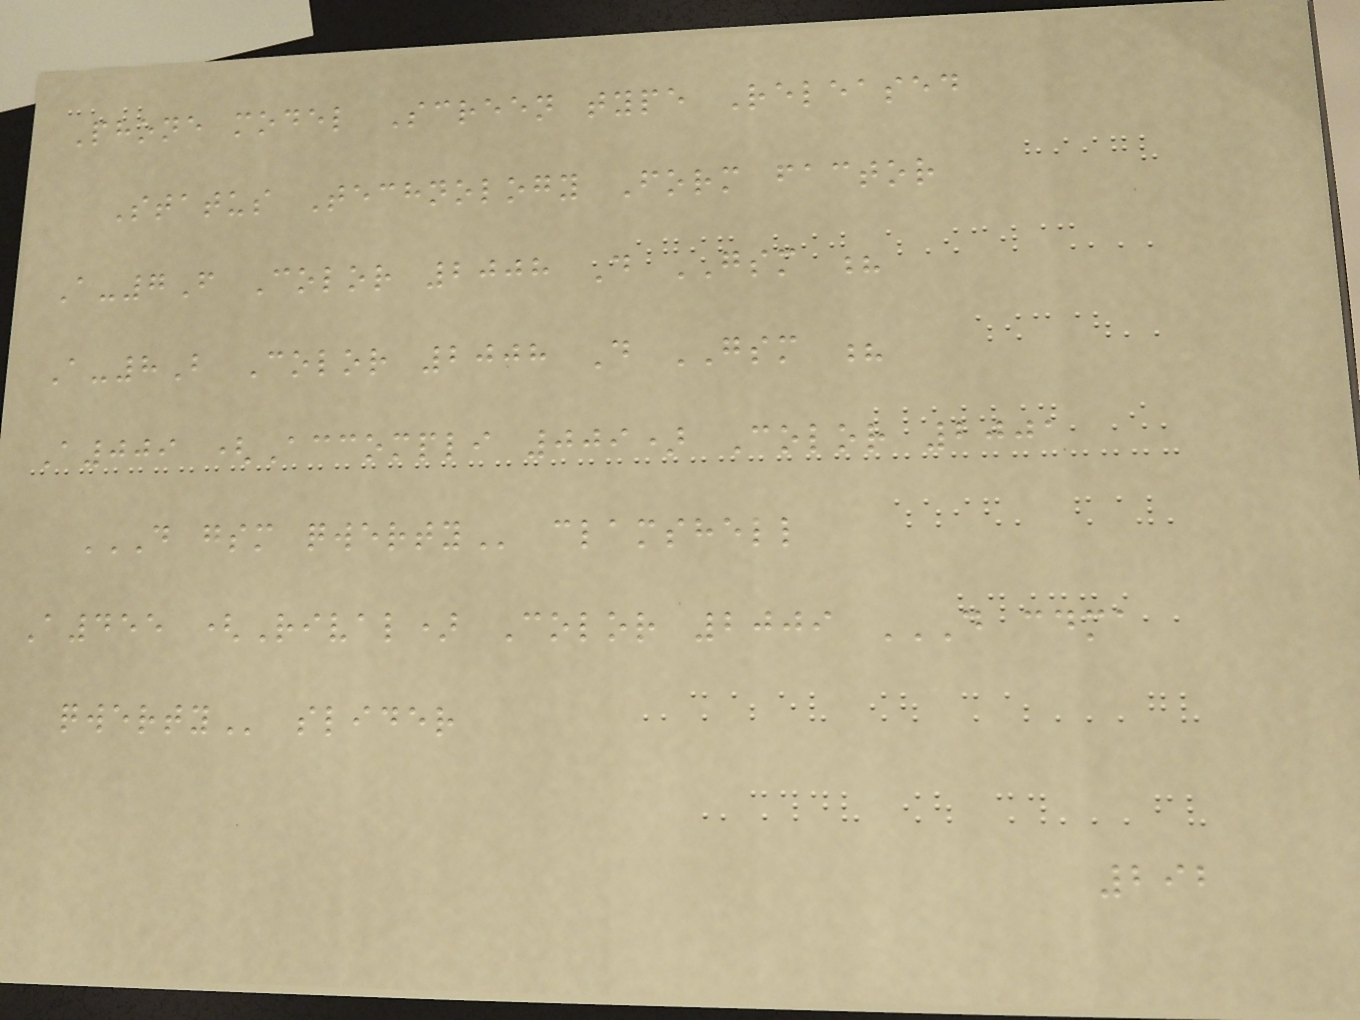Phone model Screen type Released
Status Technology Form factor
A-7F Color 2008 D GSM ?
A-8B Color 2008 D GSM ?
A009 (Accompli 009) Color 2001
D GSM QWERTY clamshell
A455 (Rival) Color 2009 D CDMA
QWERTY slider
292
